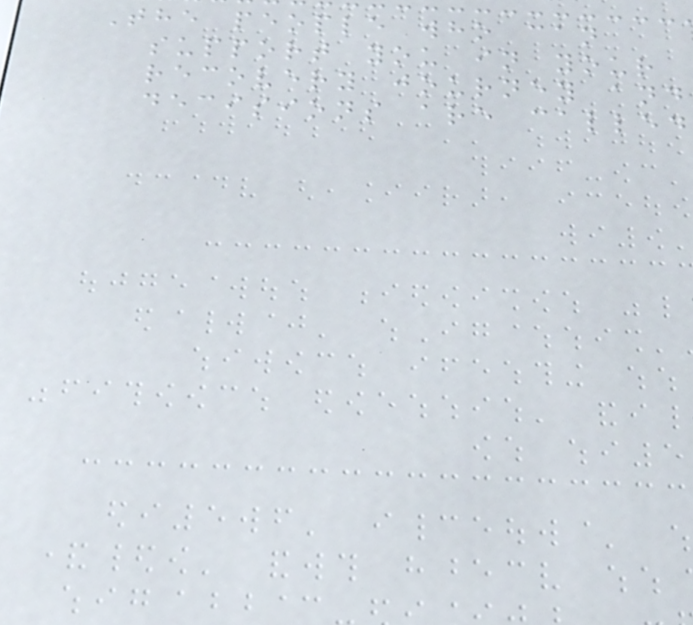The people who can
support you in your
recovery journey and
decisions are called
